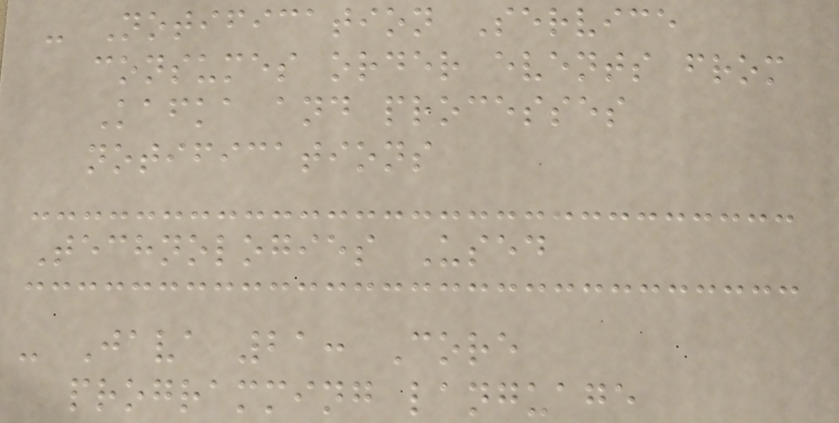- Notification Service
consumes order events from
Kafka and processes
notifications
Technologies Used
- Java 21: Core
programming language
